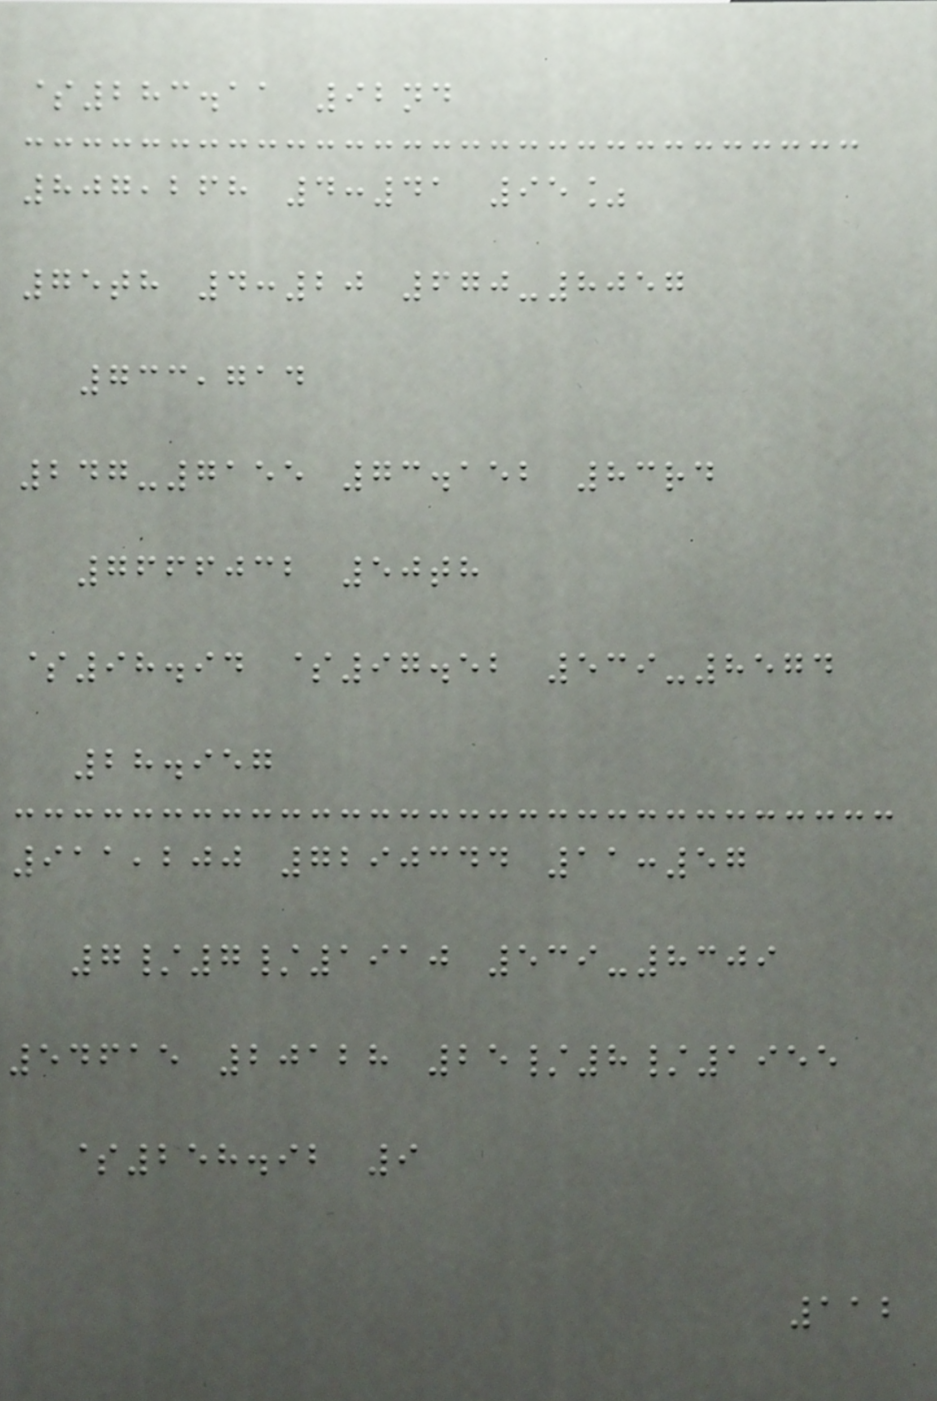$283.11 92nd
807,268 4:41 95%
75th 4:20 670-8057
733,714
247-7155 73.152 83rd
7666032 50th
$98.94 $97.52 539-8574
28.957
911,200 7290344 11:57
7/7/1910 539-8309
54615 20128 25/8/1955
$258.92 9
112
